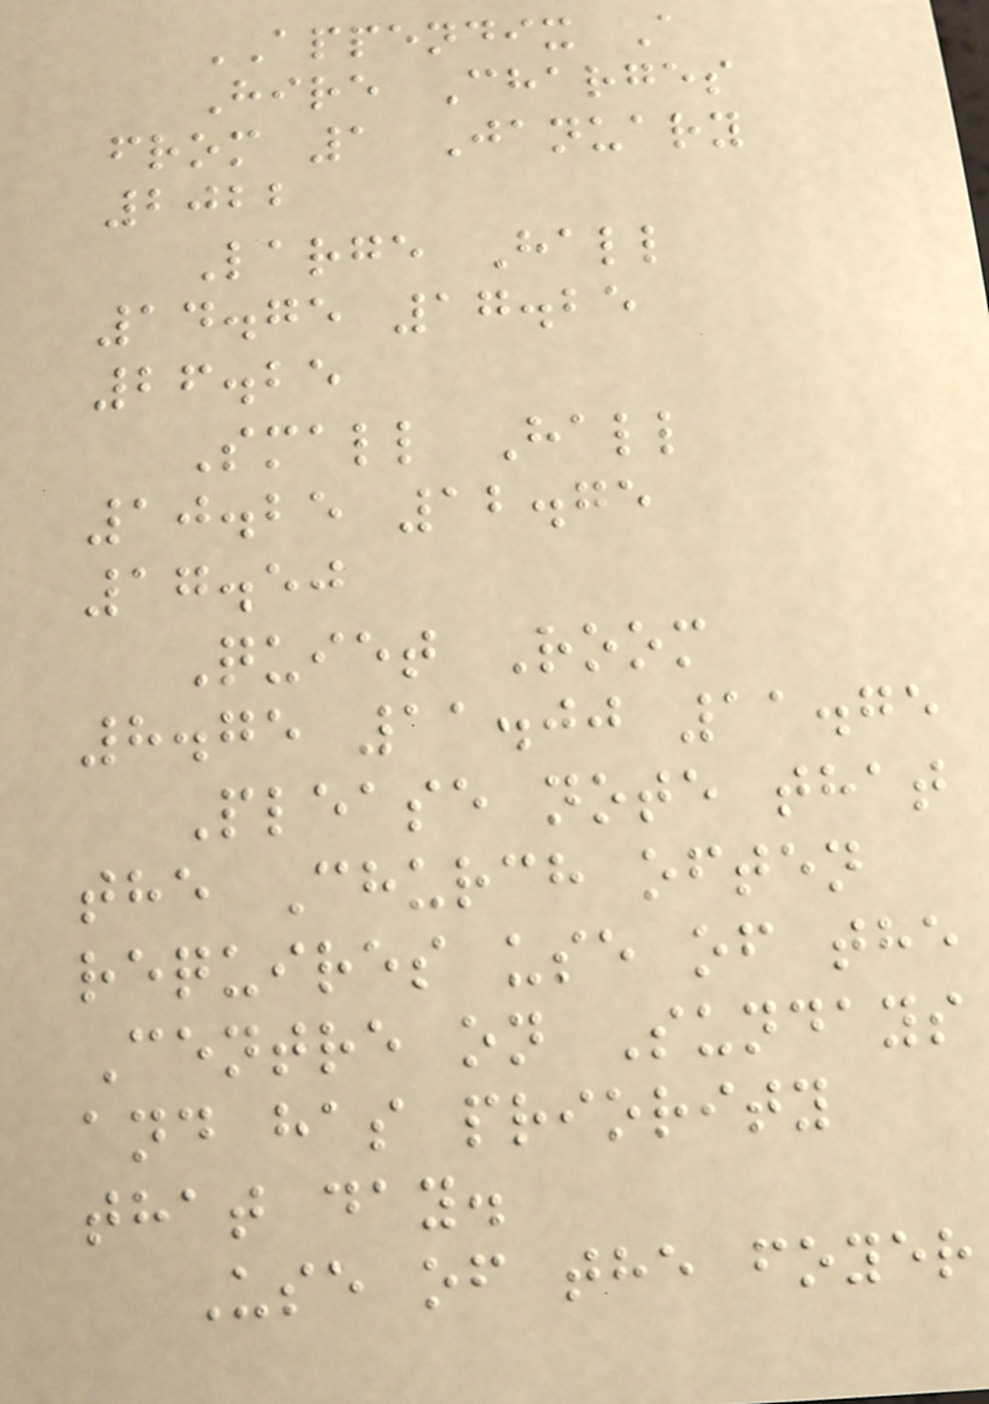APPENDIX A
Hire Charges
from 1 January
2022
Large Hall
14.75 17.25
26.25
Small Hall
10.25 12.75
17.50
Quiet Room
8.75 11.00 11.75
Please note that
the Church often
requires use of the
Centre on Sundays
and has priority
that day.
Use of the foyer
